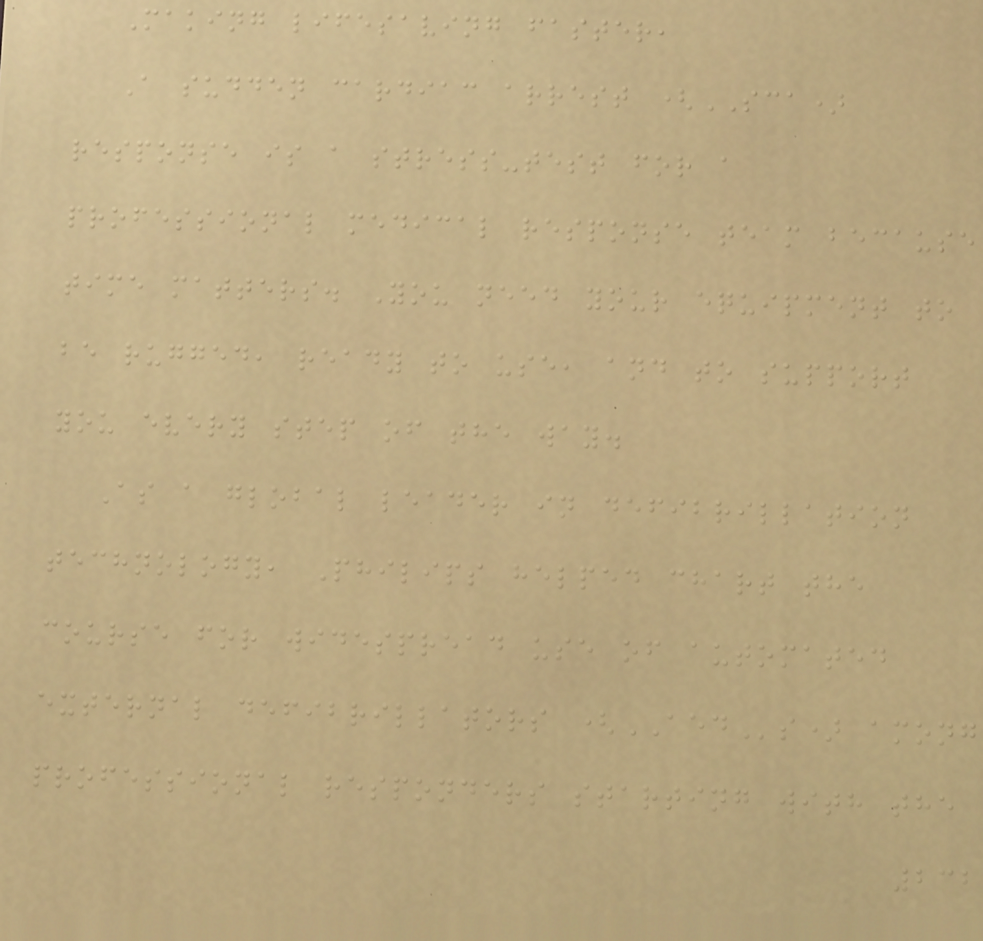Making lifesaving faster,
A sudden cardiac arrest (SCA)
response is a stress-test for a
professional medical response team because
time matters. You need your equipment to
be rugged, ready to use, and to support
you every step of the way.
As a global leader in defibrillation
technology, Philips helped chart the
course for widespread use of automated
external defibrillators (AEDs) among
professional responders starting with the
232
